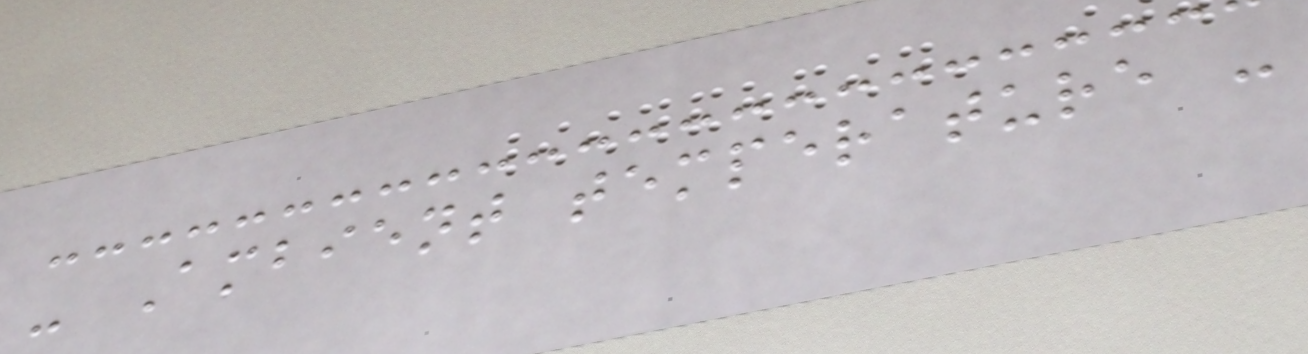- Ambient temperature -
